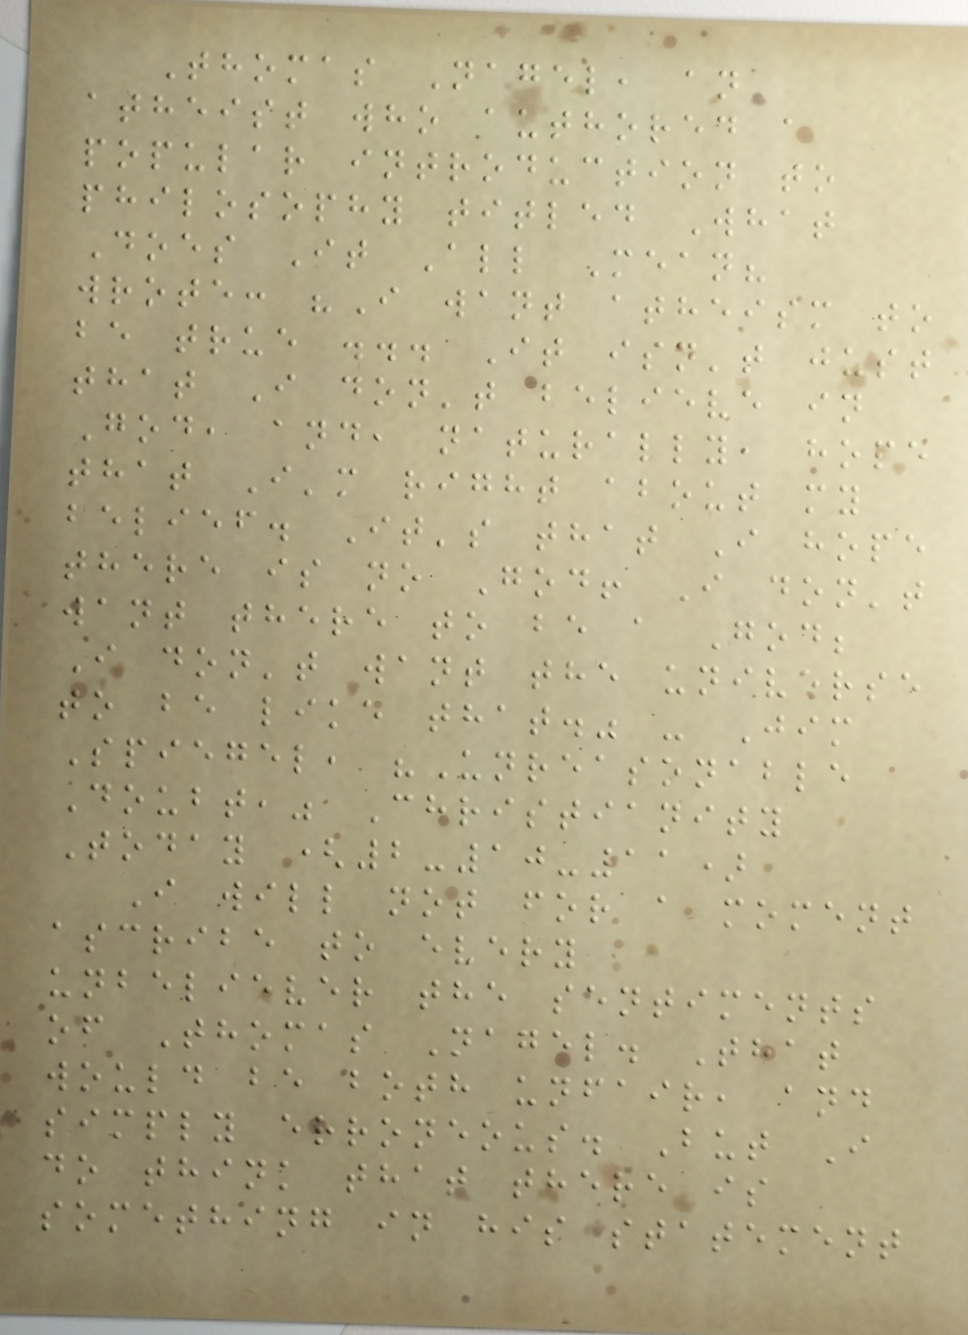Thomas Nagel, an
atheist who authored a
popular introduction to
philosophy titled What
Does It All Mean?
wrote: "I want atheism to
be true ... It isn't just
that I don't believe in
God, and, naturally, hope
that I'm right about my
belief. It's that I hope
there is no God! I don't
want there to be a God;
I don't want the universe
to be like that." - Jim
Spiegel, "Unreasonable
Doubt," Christianity
Today (2-10-11)
I will not for a moment
ascribe to every
unbeliever the sentiments
of Thomas Nagel. That
would be both unfair, and
simply erroneous. But I
do think that there is
something in his statement
